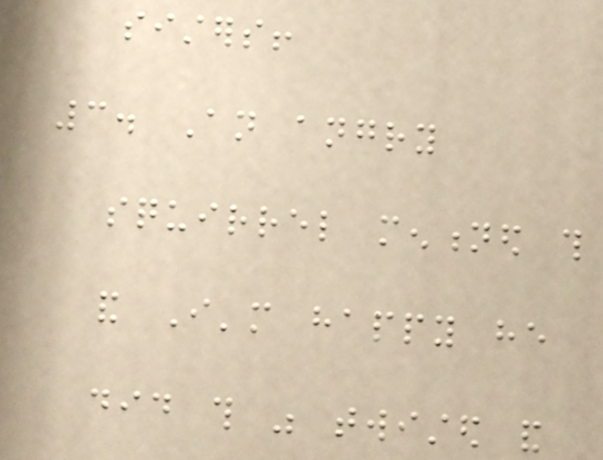sisters!
3. An angry
squirrel mentioned this
and I'm happy he
did this was twisted and
